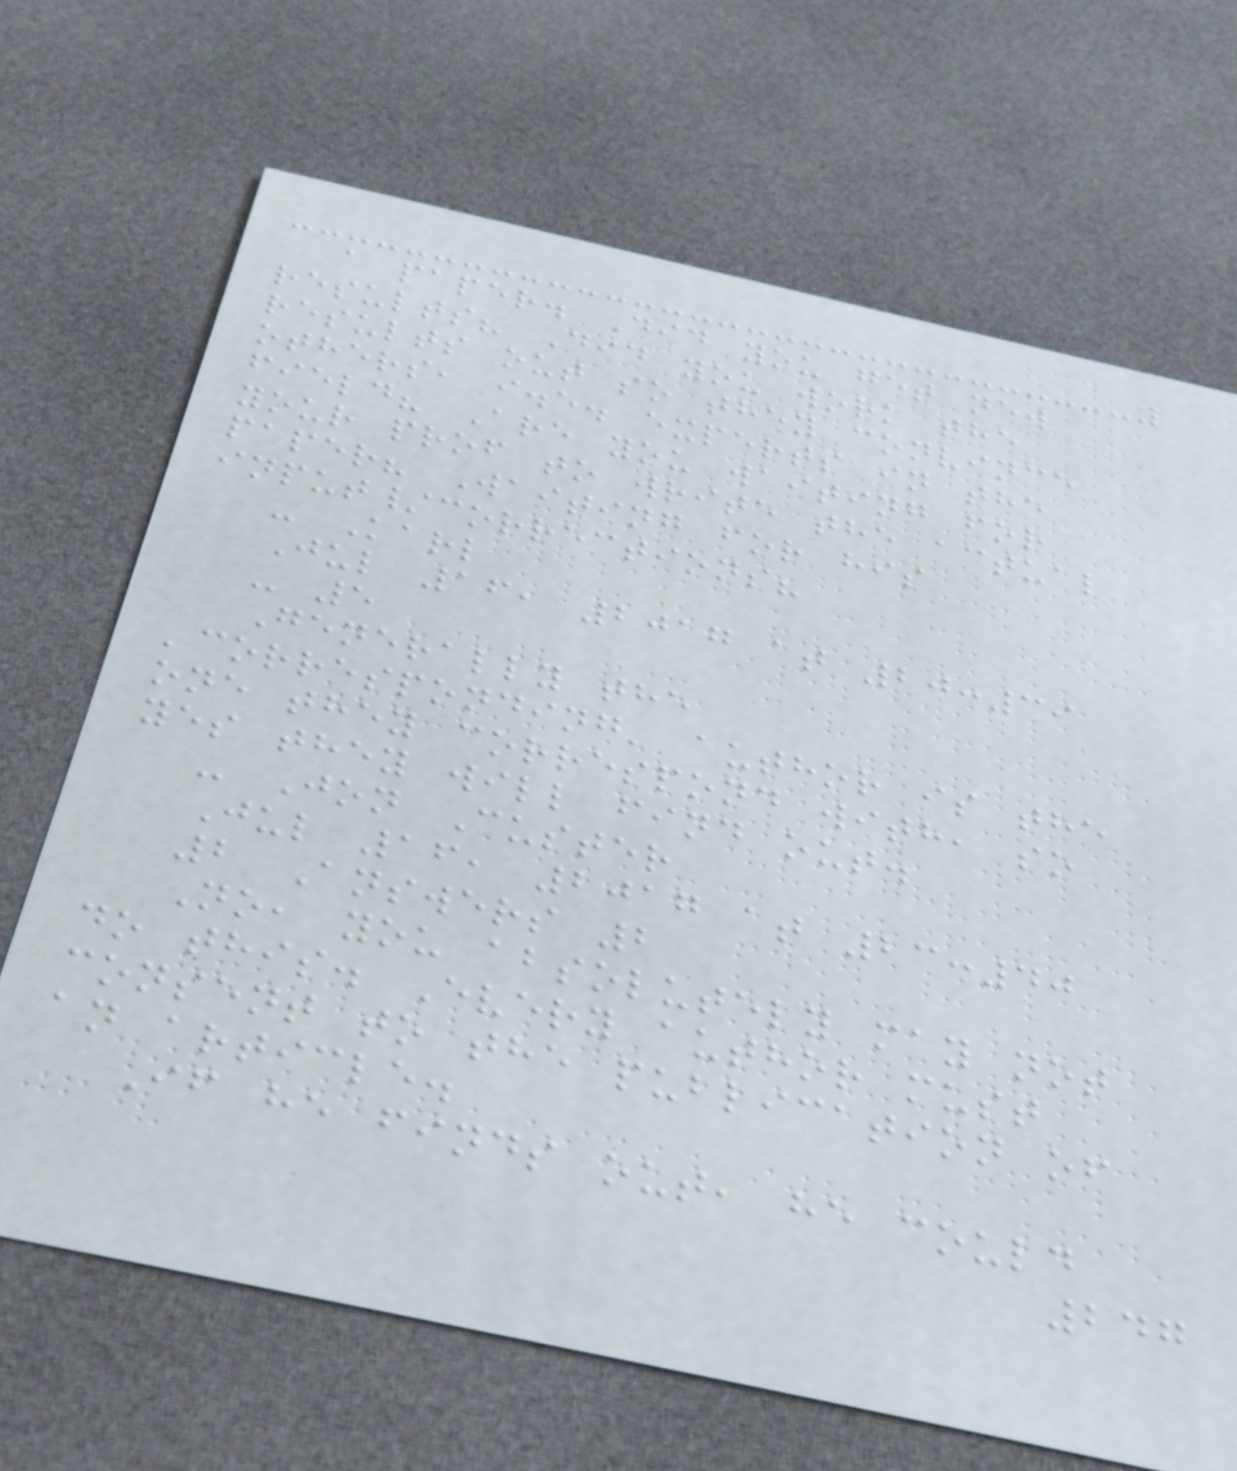a paper. Did you get new
results? Did you work the
results out so they convince
others, i.e. experts in the
field? Are you waiting for
your prof to write the actual
paper? Waiting for his
input/corrections?
- Karl
Jul 16, 2017 at 20:39
- 5
Generally the
'corresponding' author is the
one they correspond with, so
yes they will find out.
- Jon Custer
Jul 16, 2017 at 23:40
2 Answers 2
No, you absolutely may not
do this. Every author must
consent to the publication of
an article.
If he finds out, he could
247
